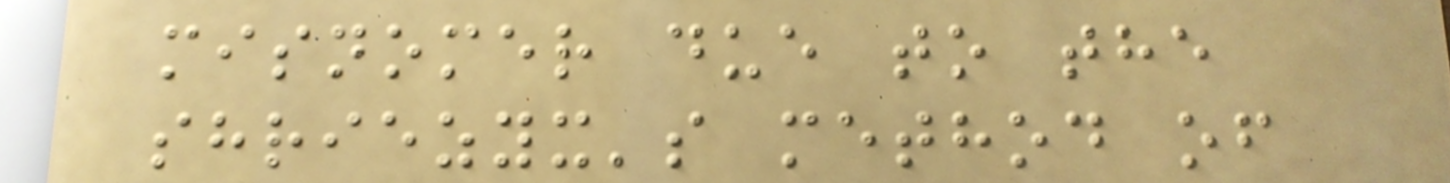misnomer due to the
shriezyx's method of
